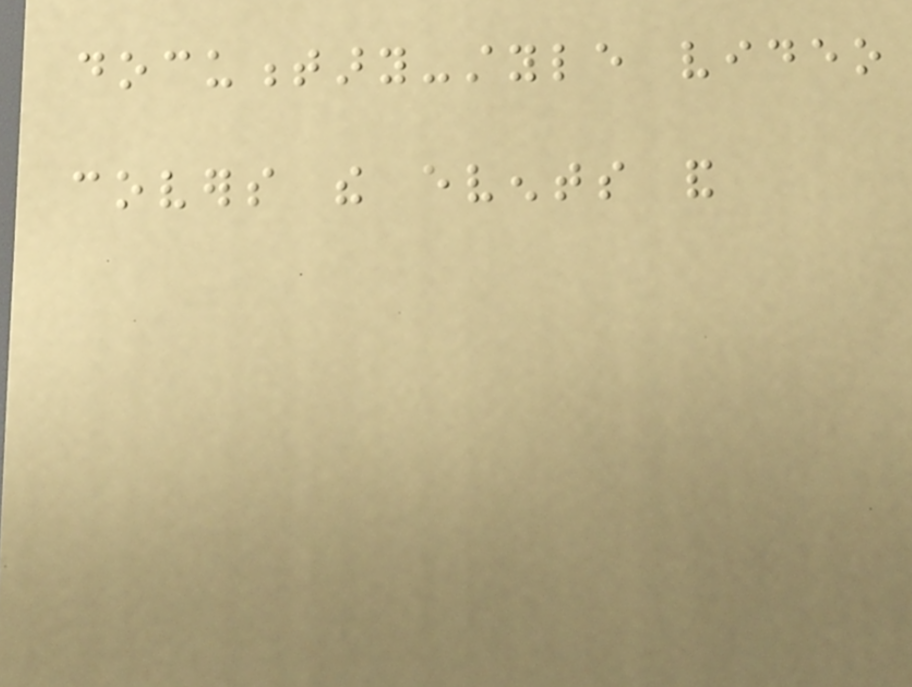documentary-style video
covers the events and
